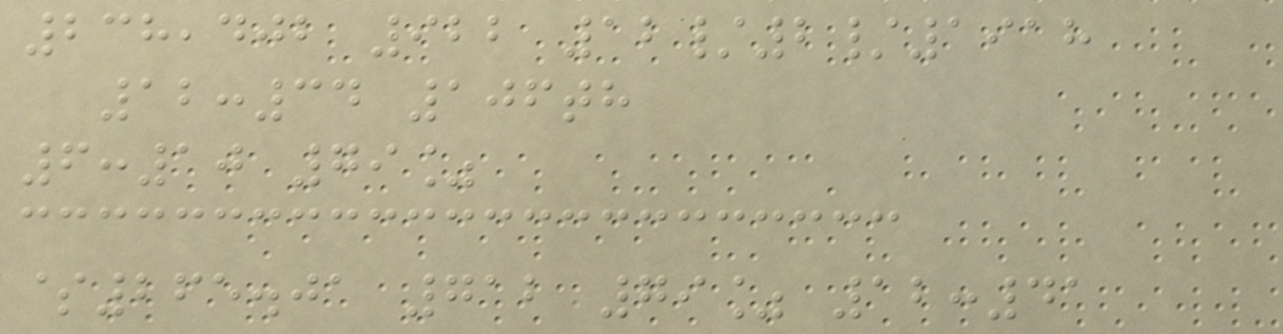238,402 922 12/2/1918
12:34 106th
6:10 79%
$265.01 712 79% 12:41
